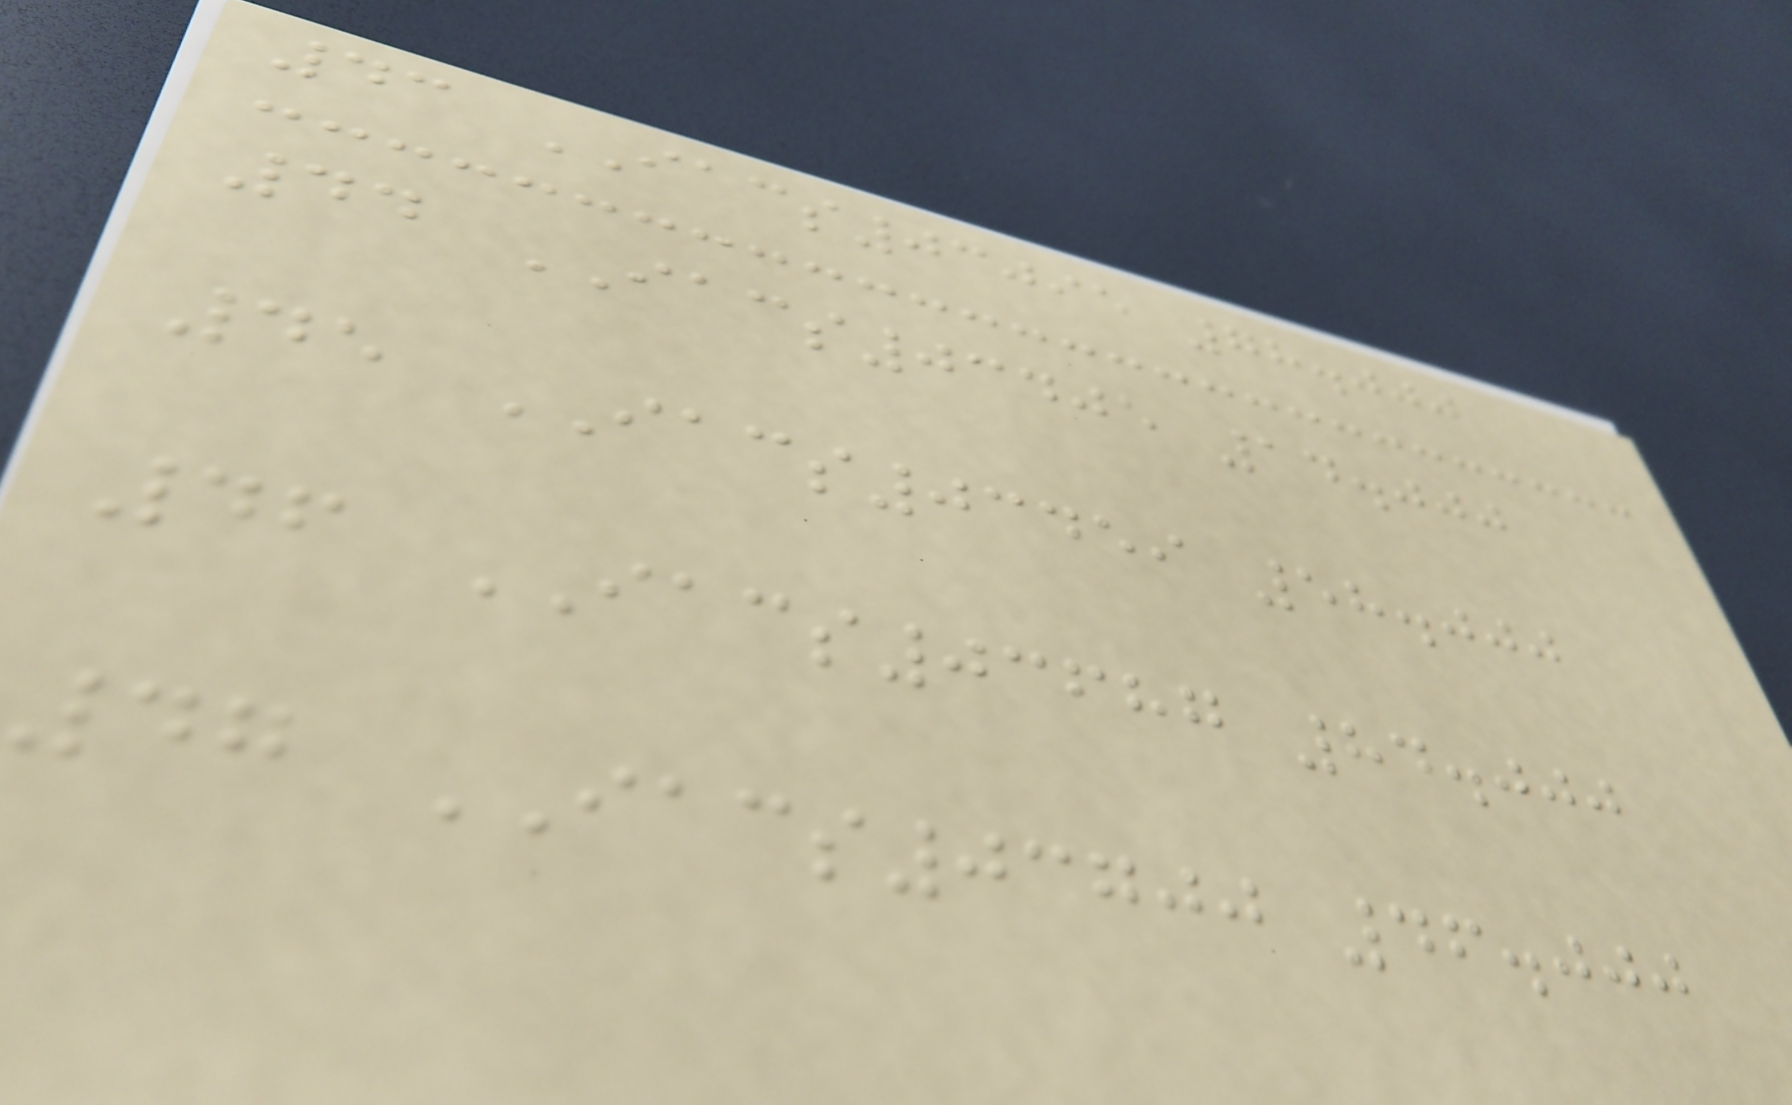43 IACS03095 78.000
44 IACS03405 14.000
45 IACS03459 58.000
46 IACS03687 84.000
47 IACS03700 46.000
